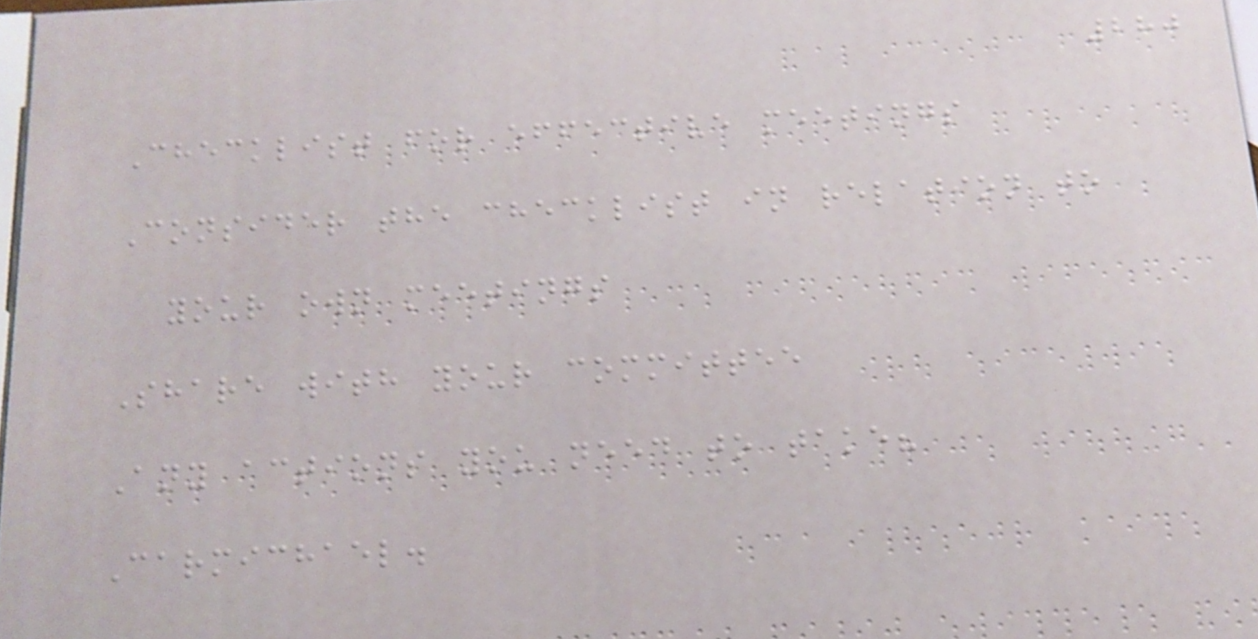280
Checklist for effective meetings
Consider the checklist in relation to
your own meetings
Share with your committee
Any actions you need to take?
Carmichael.
